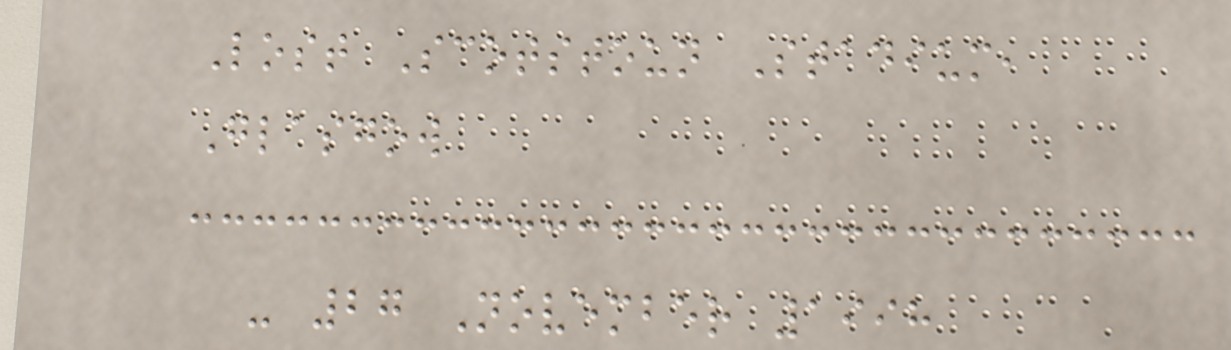Lost Scotstoun Stadium,
Glasgow
- 27 November 1998
